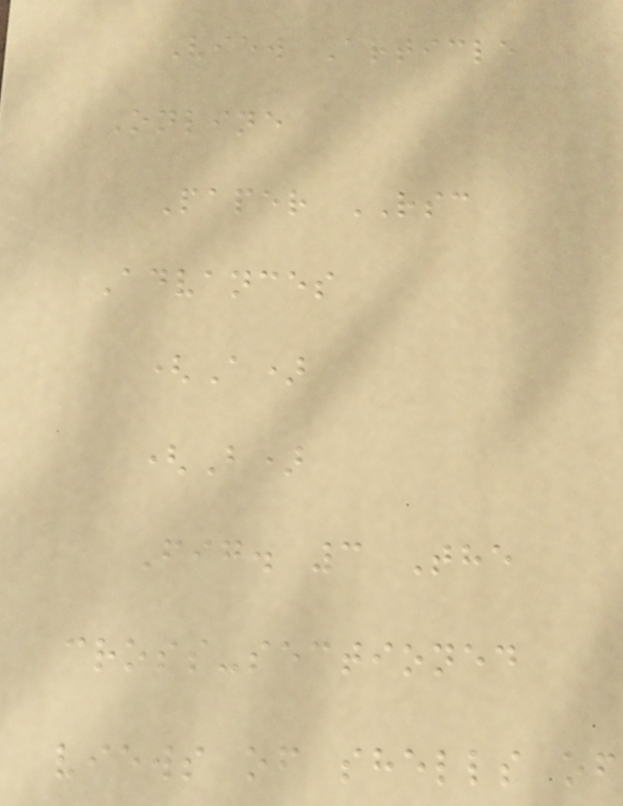View Article
Online
Paper RSC
Advances
(A)
(B)
Fig. 3 The
cross-sectioned
views of shells of
